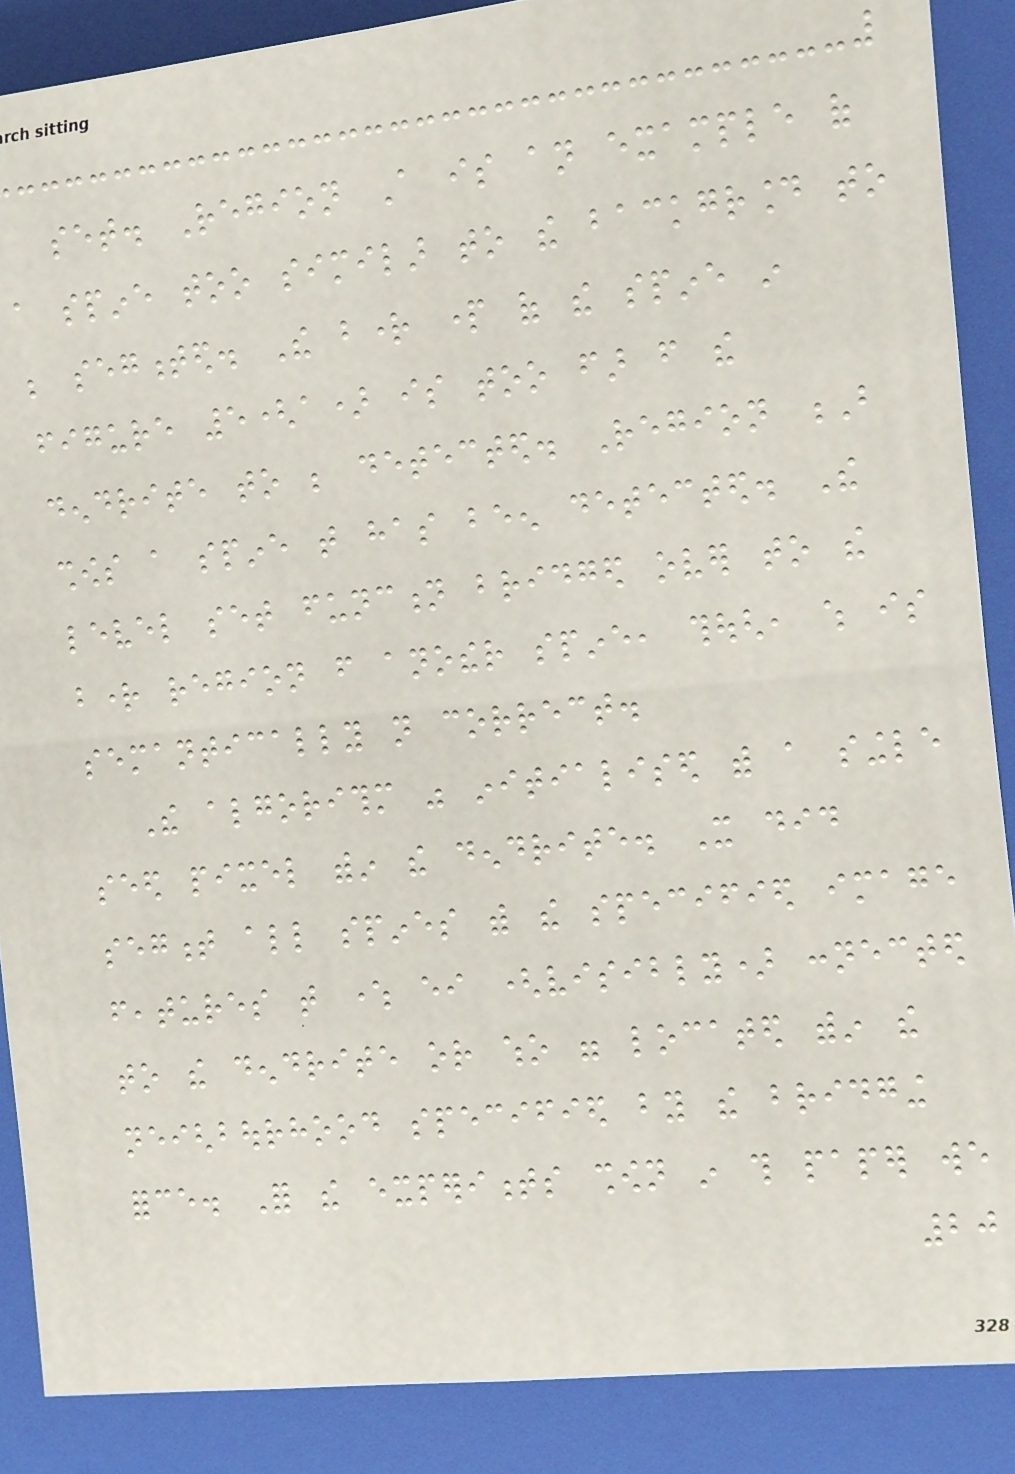set. Region A is an example of
a spine too similar to the background to
be segmented. The bright part of the spine in
figure 5(a) is too far from the
dendrite to be detected. Region B
shows a spine that has been detected. The
level set function bridged over to the
bright region from another spine, though, which is
semantically not correct.
The algorithm was initialised with a single
seed pixel within the dendrite. It did
segment all spines with the specified image
features that where either (visibly) connected
to the dendrite or who were located within the
neighbourhood specified by the bridging
force. For the experiments shown in this paper we
20
